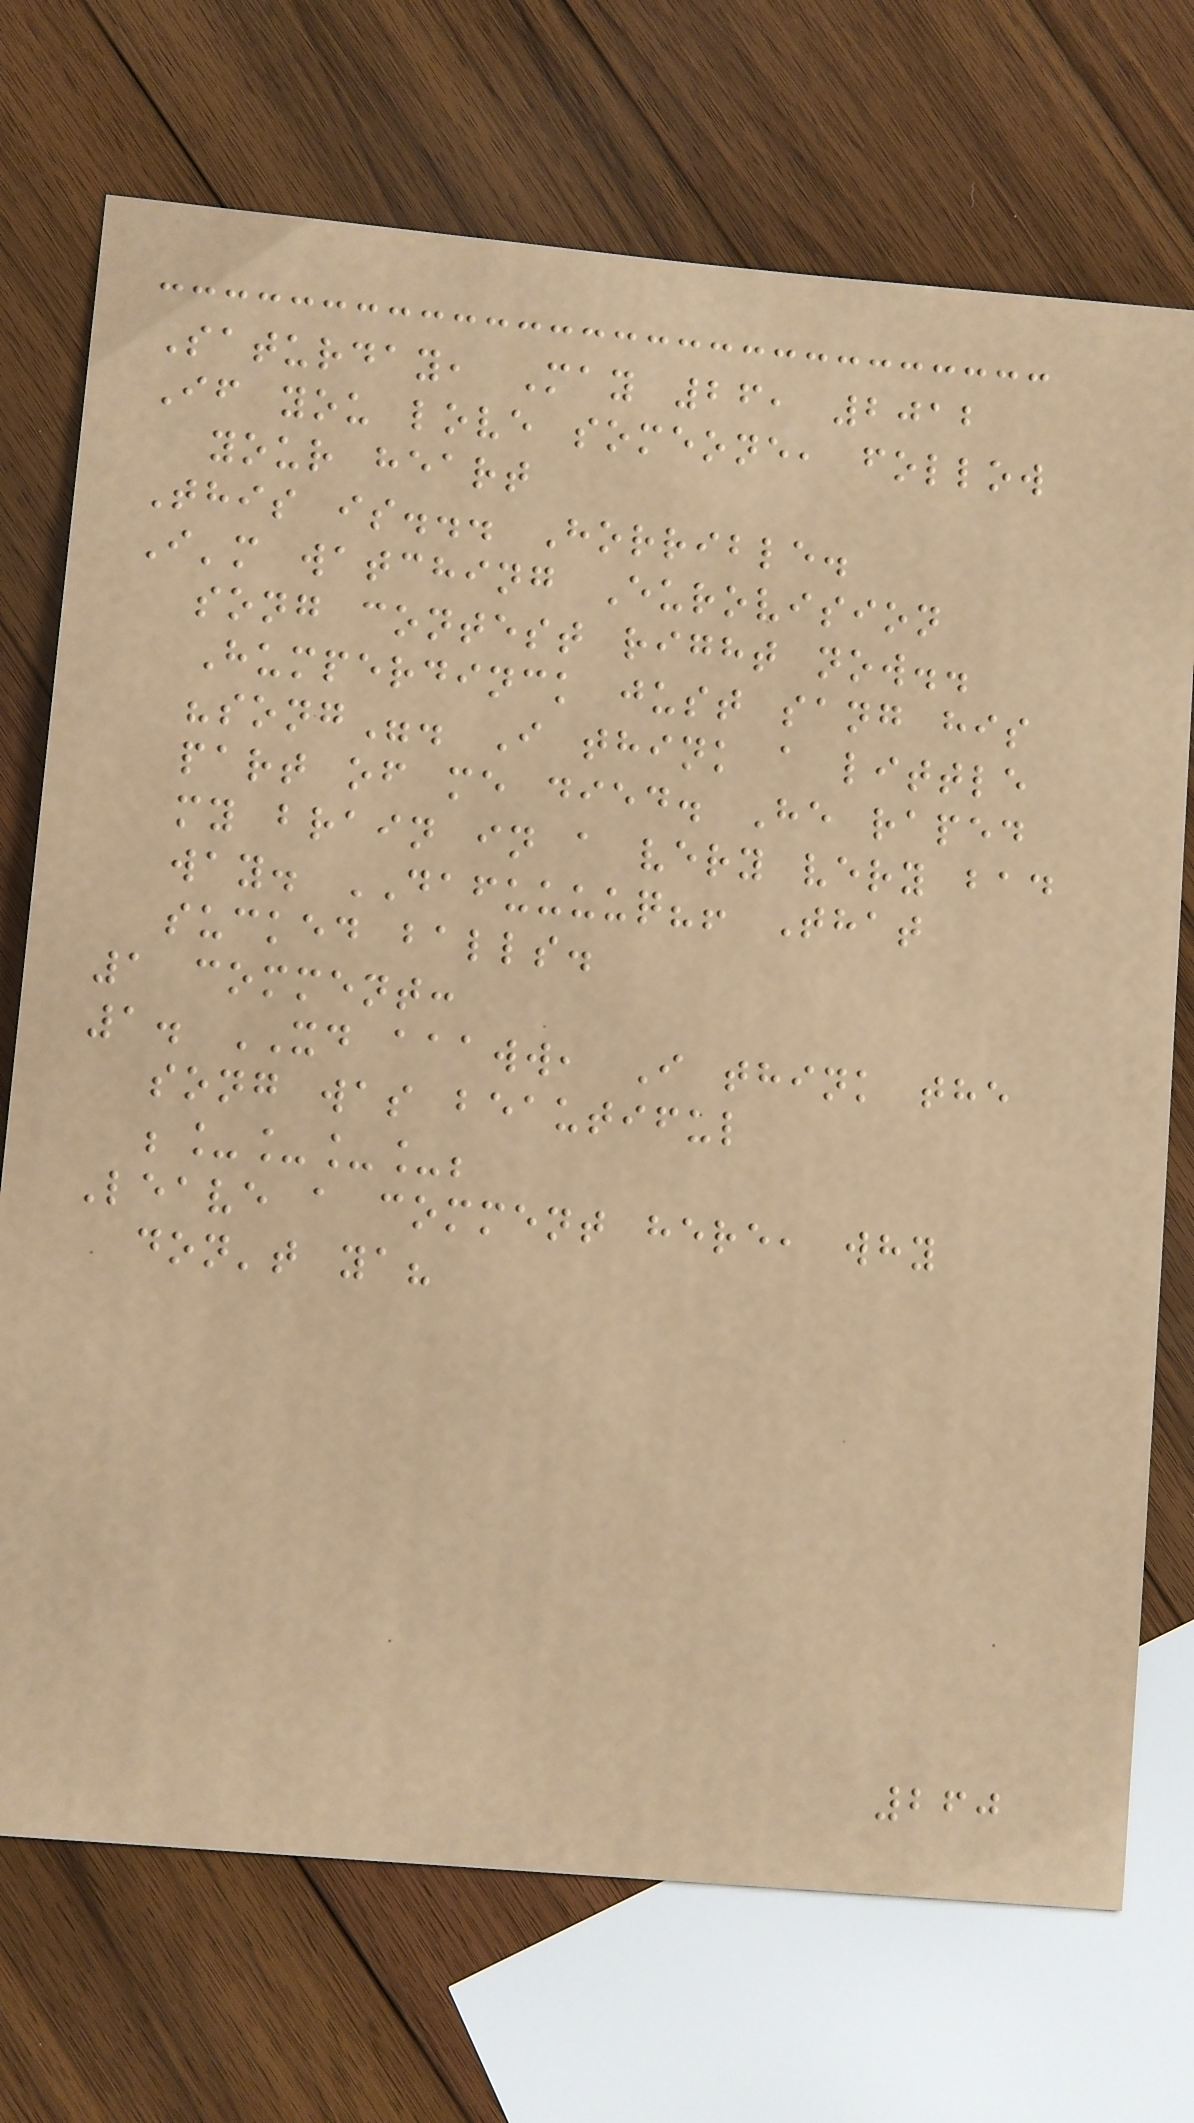Saturday, May 26, 2012
If you love someone, follow
your heart
This is... Horrible.
I'm watching Eurovision
song contest right now..
Humperdinck just sang his
"song". I think a little
part of me died. He raped
my brain in a very very bad
way. DAFUUUUQ?! That
sucked balls.
1 comment:
1. XD aaaww, I think the
song was beautiful
;____;
Leave a comment here, why
don't ya?
260
